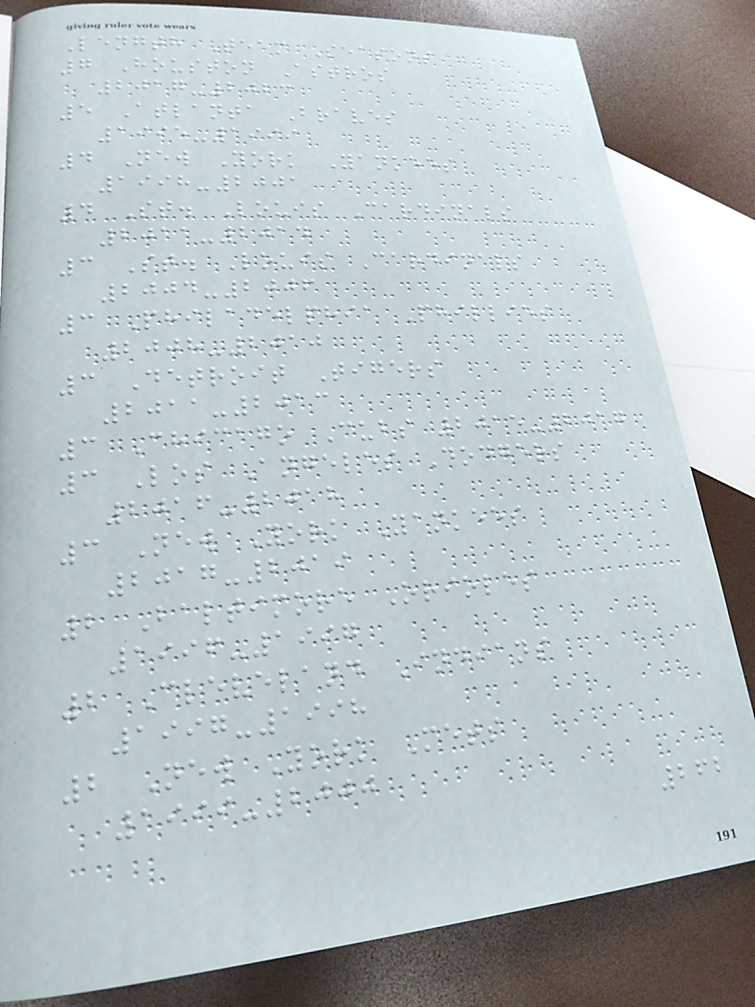Length Team Seasons
7 Houston Astros
2017-2023
5 Atlanta Braves
1995-1999
4 New York Yankees
1998-2001
4 St. Louis Cardinals
2011-2014
3 St. Louis Cardinals
2004-2006
3 Philadelphia Phillies
2008-2010
3 Detroit Tigers
2011-2013
3 Chicago Cubs 2015-2017
3 Los Angeles Dodgers
2016-2018
3 New York Yankees
2017-2019
2 Baltimore Orioles
1996-1997
2 Cleveland Indians
1997-1998
2 New York Mets
1999-2000
262
